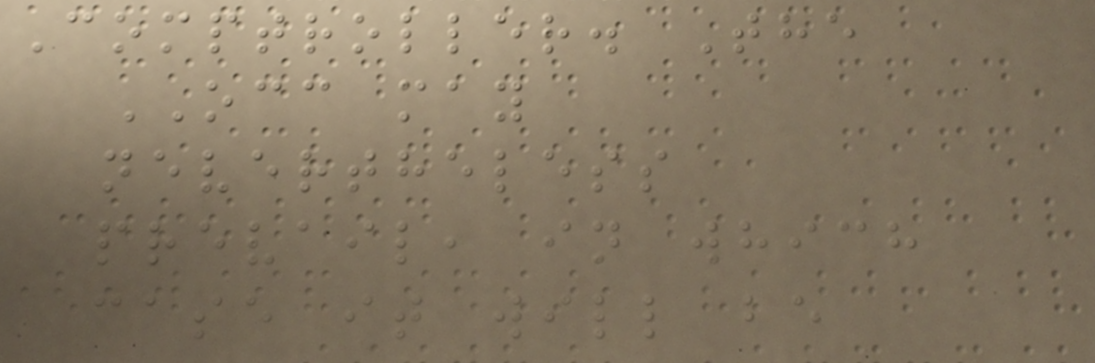Comptroller. The
OCC may
nevertheless
prevail, in which
case it will be
